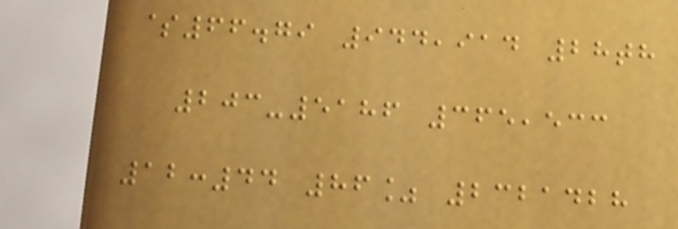$66.79 944,914 28th
203-5186 365,533
12:44 86% 2321428
